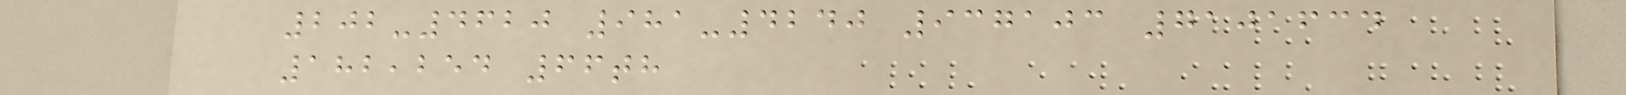202-4620 981-4240 937103 7101634
182,254 66th
